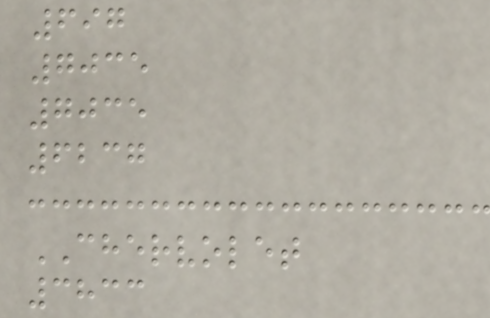697
7035
7035
6237
CHERVOLET
3833
